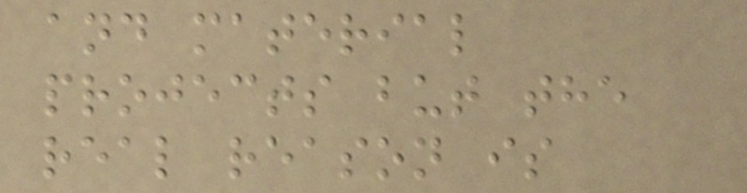and material
projects but the
real reason is
